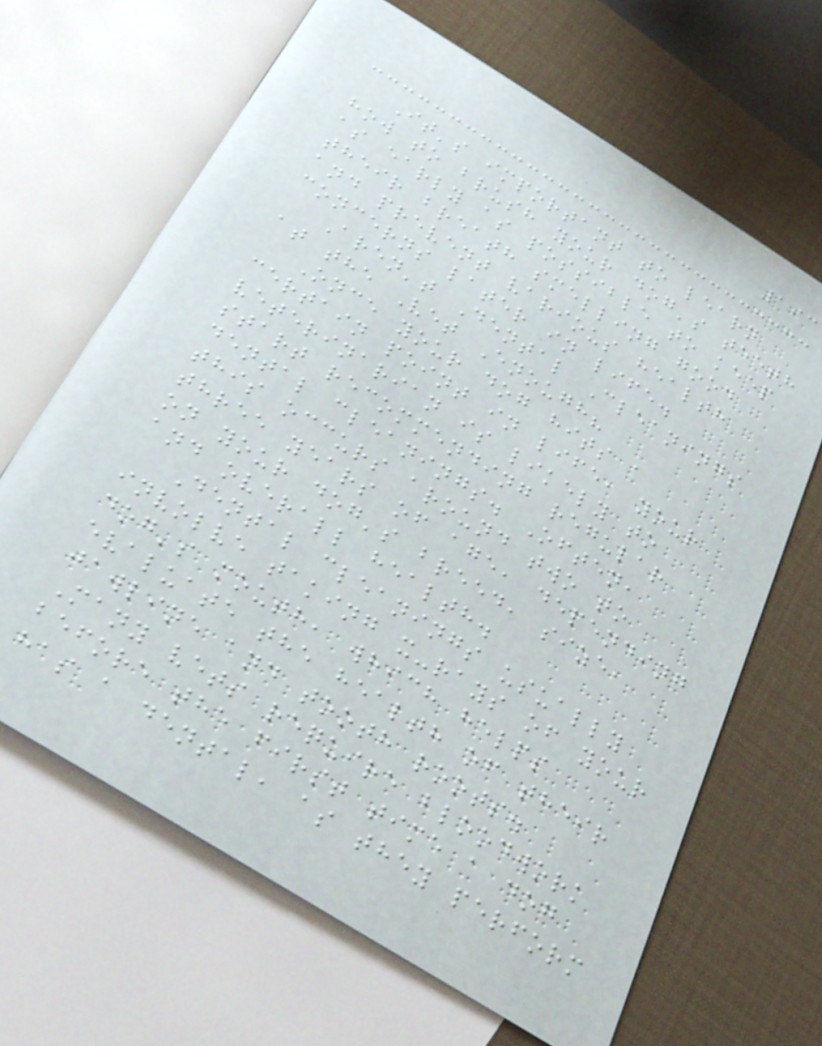193
It's important to learn
how to brush your dog's teeth
as early as possible to keep
their breath smelling good
and prevent various health
concerns later in life.
Aren't Dental Cleanings
at the Vet Enough?
Once your dog hits a
certain point in life, your
veterinarian is likely to
start recommending regular
dental cleanings. Often,
this occurs around two to
three years of age, depending
on your dog's breed, size,
and overall health.
Dental cleanings usually
involve taking x-rays of your
dog's mouth, which helps
evaluate the health of their
jawline and tooth roots.
Many vets require bloodwork
before the first time a dog
has a dental, as they perform
